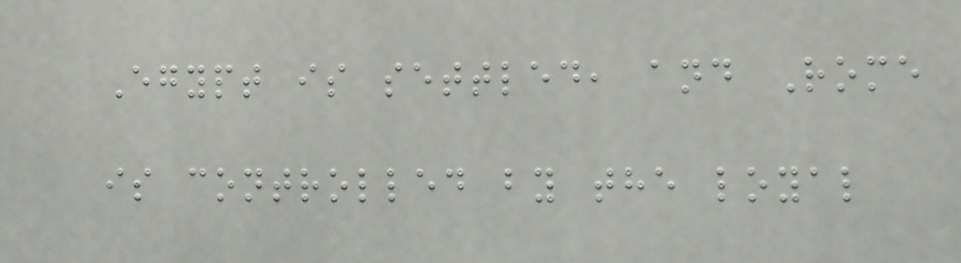Egypt is settled, and Rome
is controlled by the loyal
